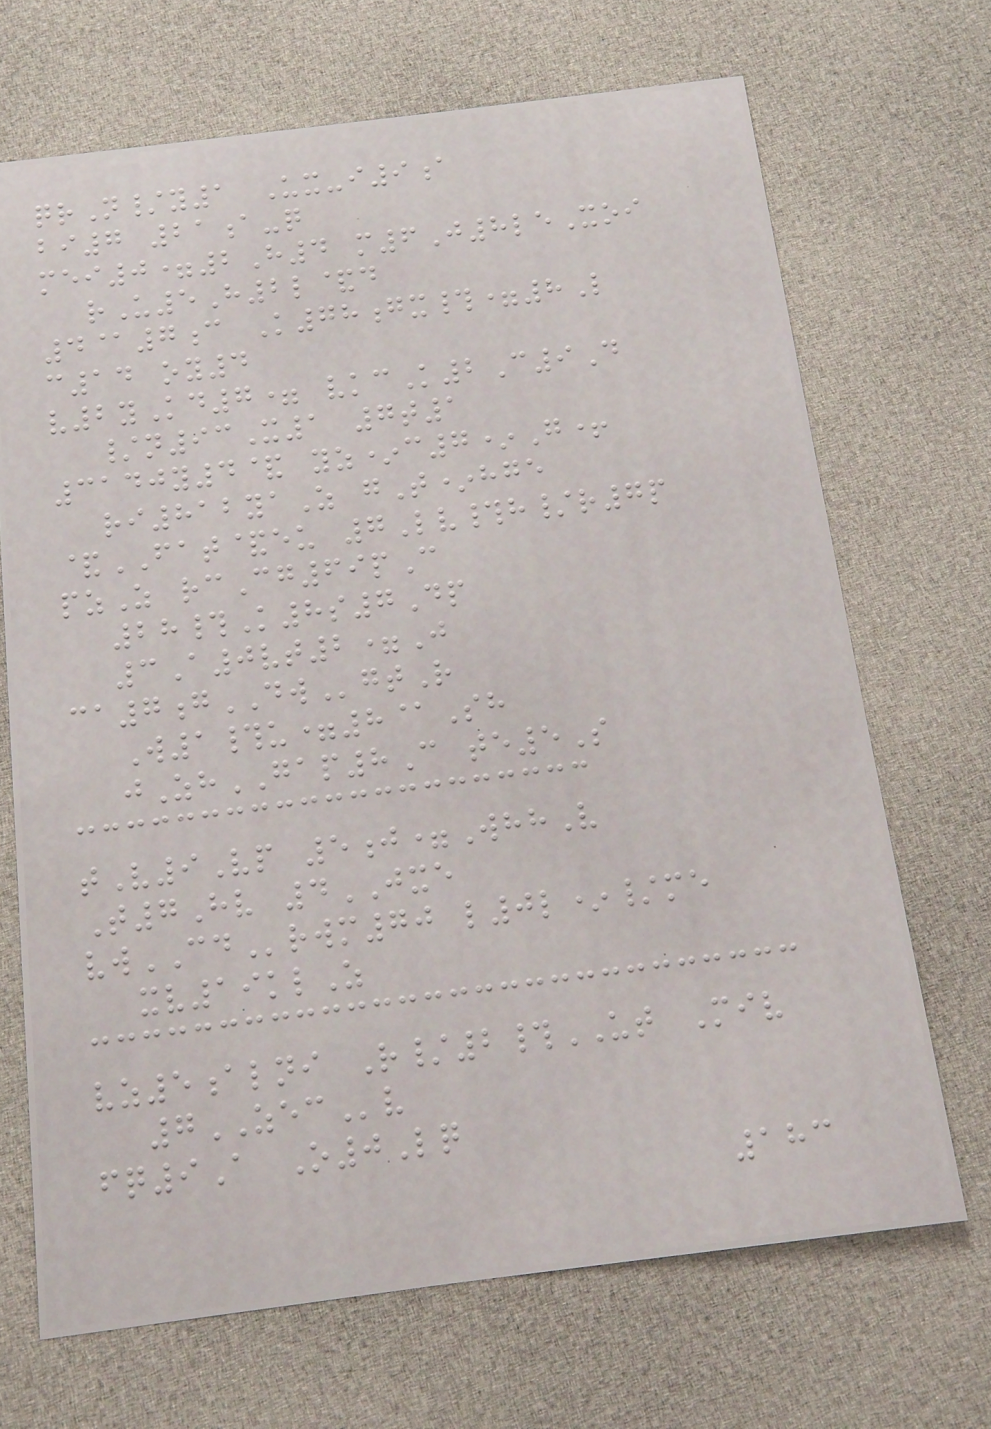qrN/y1 Ux-i9a
bi7 21a-q
mei0=2H4 m6J8leXoi
rU5H2l&d
4@7c K78gx#=8L
c14 oy4
v2yKd7= vkcK2C9D
/n93X1 7t1
3140y4& yz*c7*G+
ri812yaZ gT*hge
&FAT&eu 7Lv#h/r7p
pzZ rcCg69pC
28#K8s7Dp
3A0vt2=J
ca7gDWgtR
W1#u=8@Sh
jZhGAP8C te5S
tV9Vp 5j=WhhV
T7Hv 4JXE
vwCDrwm70 l0l*/me
xv19klZ
vz5alni R/2#UT Miv
7ZECv
fq9A O0Lq
183
